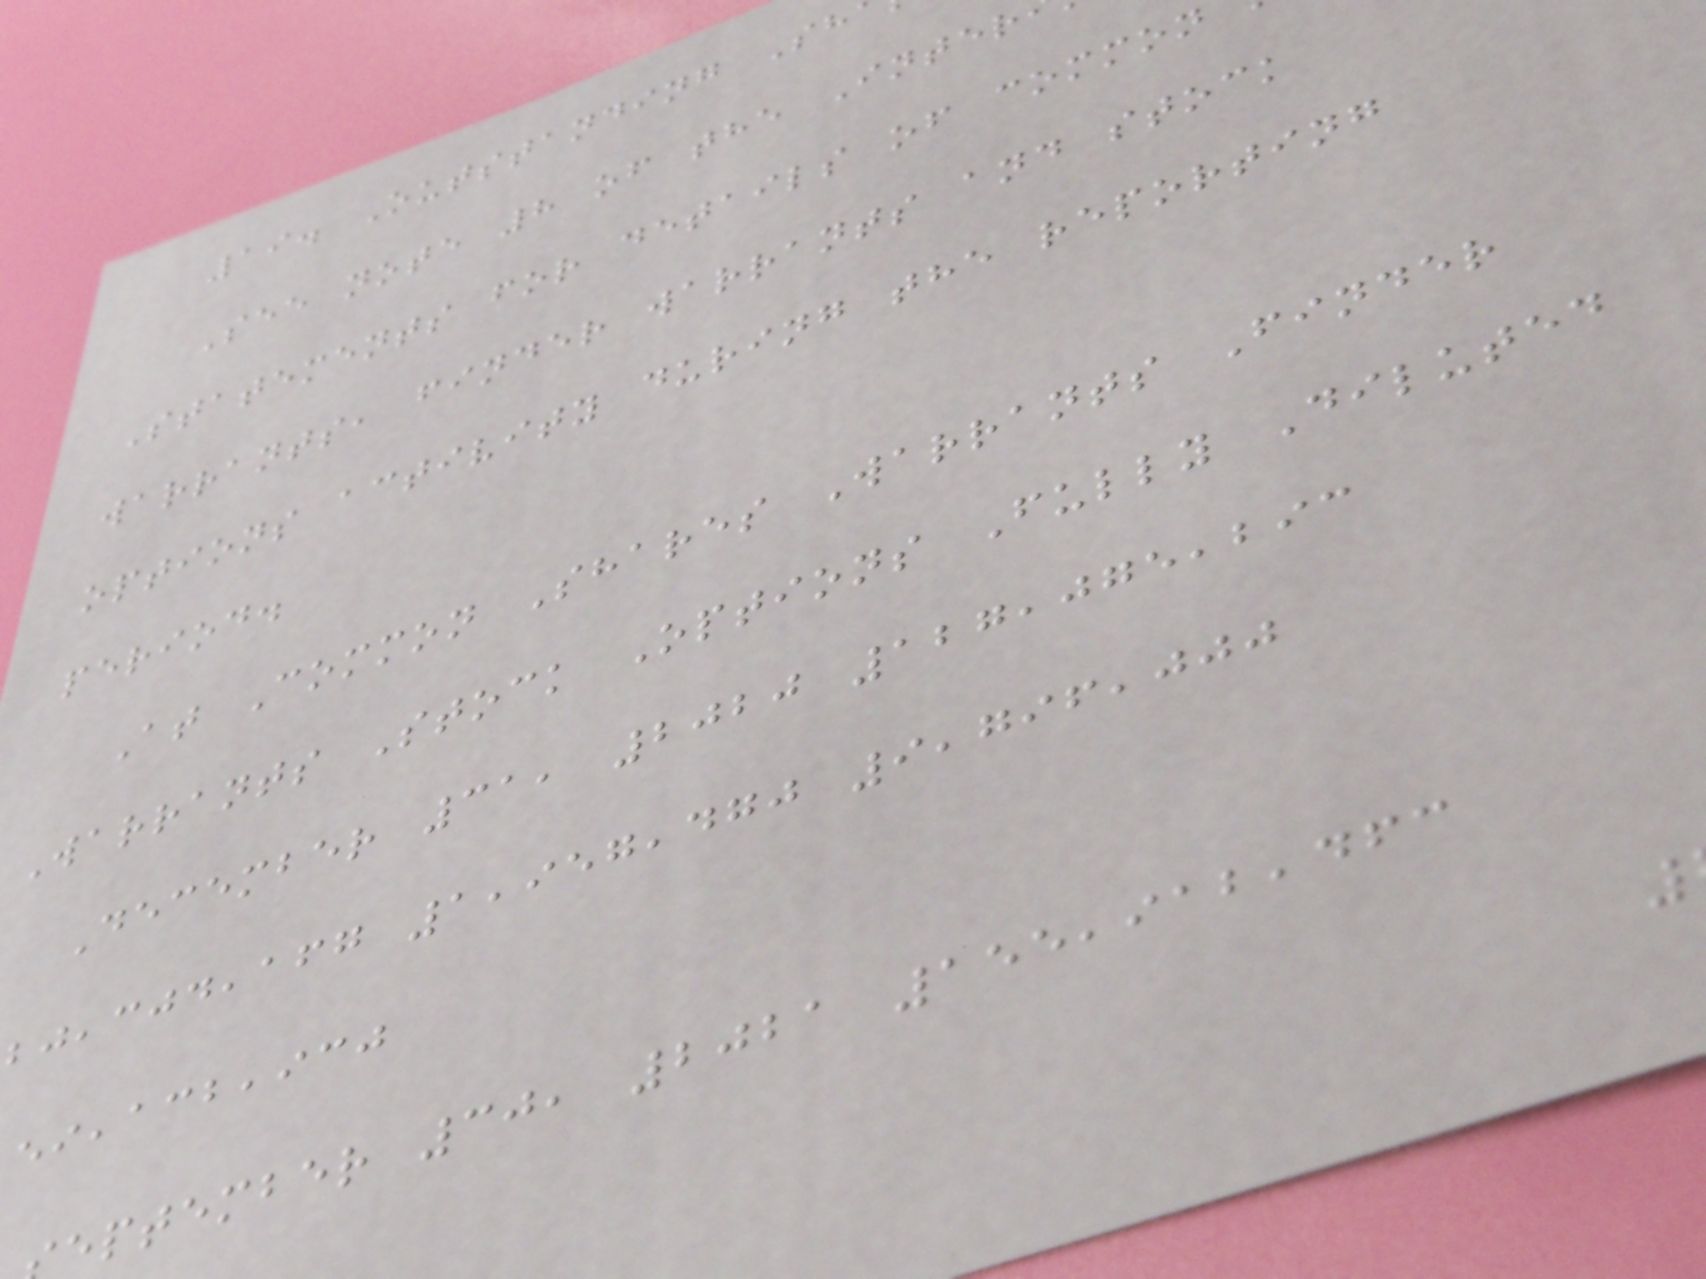19. Outstanding Sh
See note 8 of the Inter
Statements for details of common
warrants, finder warrants and stock
options activity during the reporting
period.
At Common Shares Warrants Finder
Warrants Stock Options Fully Diluted
December 31, 2020 127,075,293
,afg 1,957,470 9,796,000
,icj
eptember 30, 2021 155,912,463
